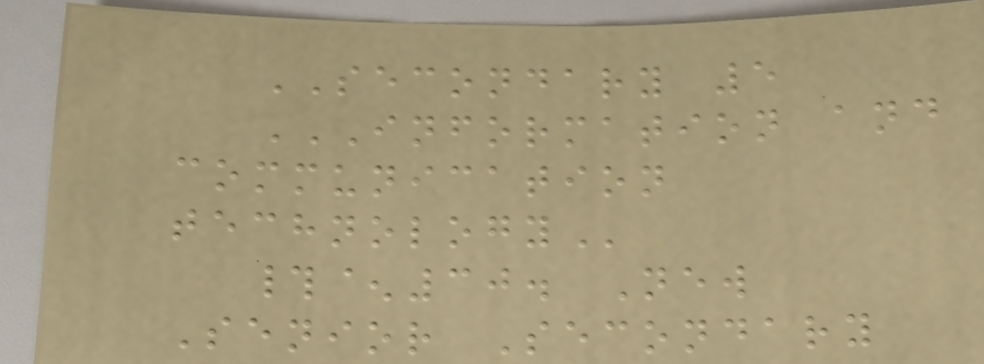SECONDARY 5
INFORMATION AND
COMMUNICATION
TECHNOLOGY
#^30. New
Senior Secondary
